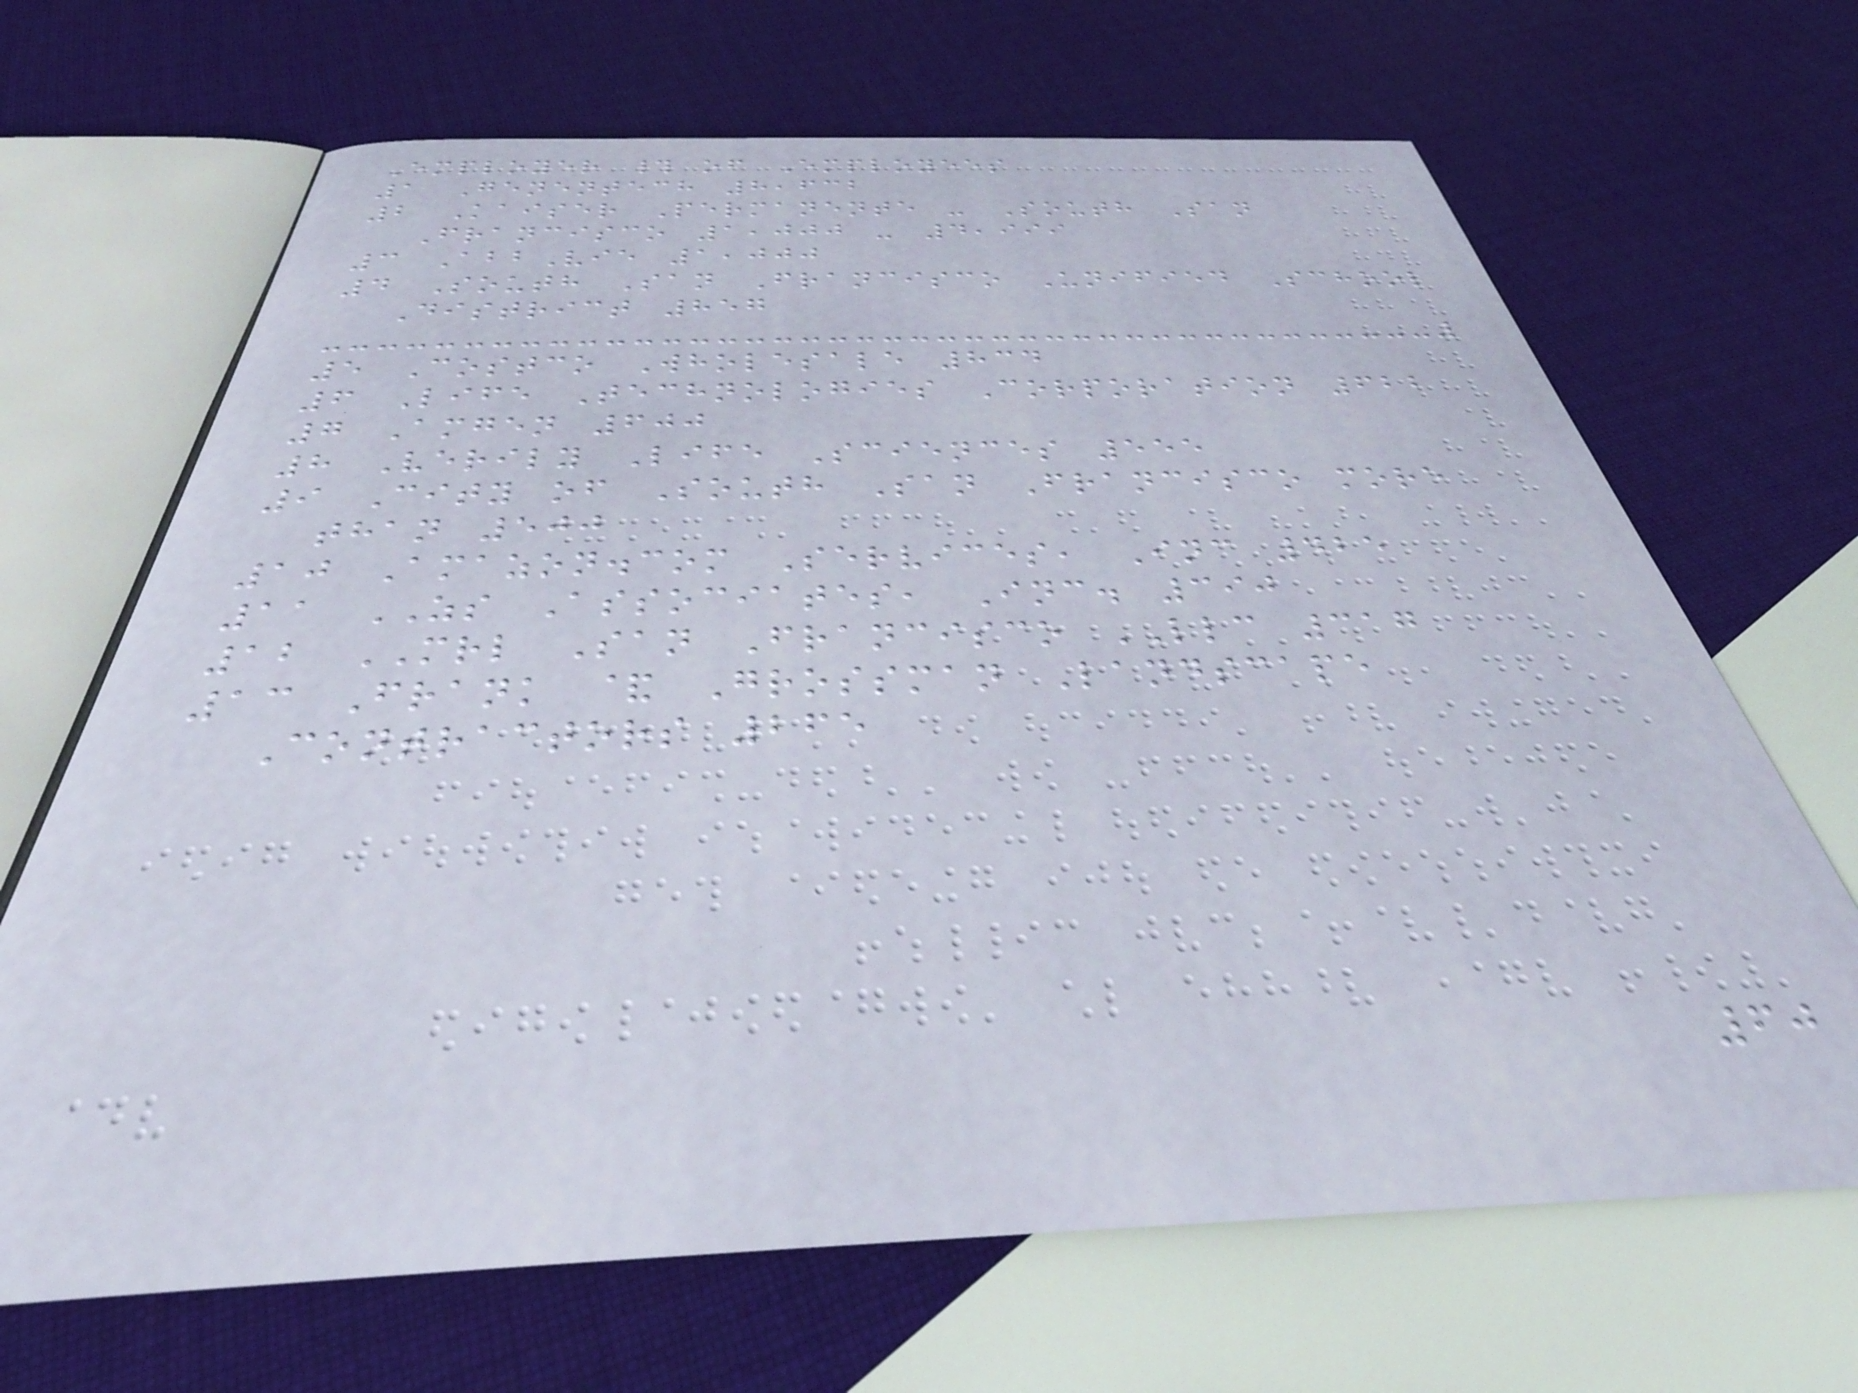Employer # of Employees
1 Genentech 8,632
2 Kaiser Permanente - South San
Francisco 1,000 - 4,999
3 AbbVie 1,000
4 South San Francisco Unified School
District 857
5 Costco Wholesale 834
6 Life Technologies Corporation 622
7 Amgen 600
8 Verily Life Sciences 555
9 City of South San Francisco more
than 500
10 Amazon.com Services, Inc 425
11 ZS Associates, Inc. 390
12 MRL San Francisco LLC 317
13 Frank & Grossman Landscape
Contractors 265
60
